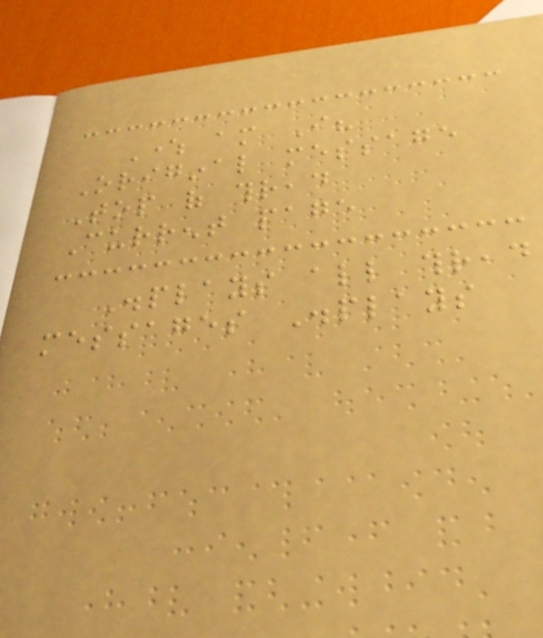Where am I?
Original message
Top of thread
Current page
Displays all thread
messages Displays
